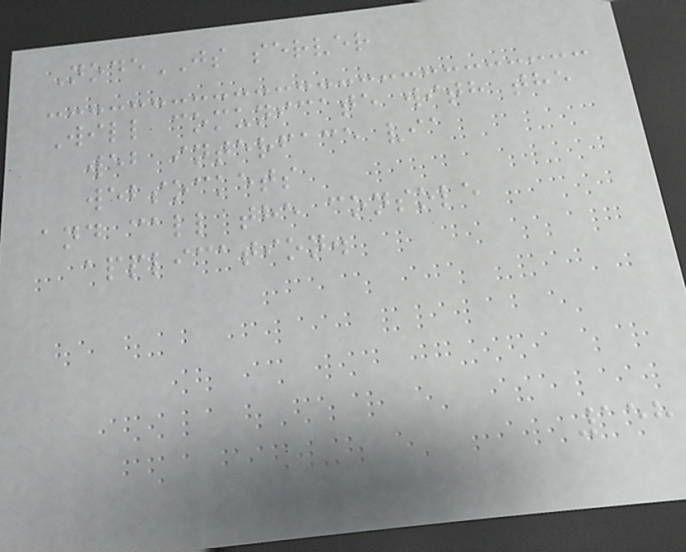NodeJS server
Will comunicate with the
web interface via
websockets
and call the console
application.
158
